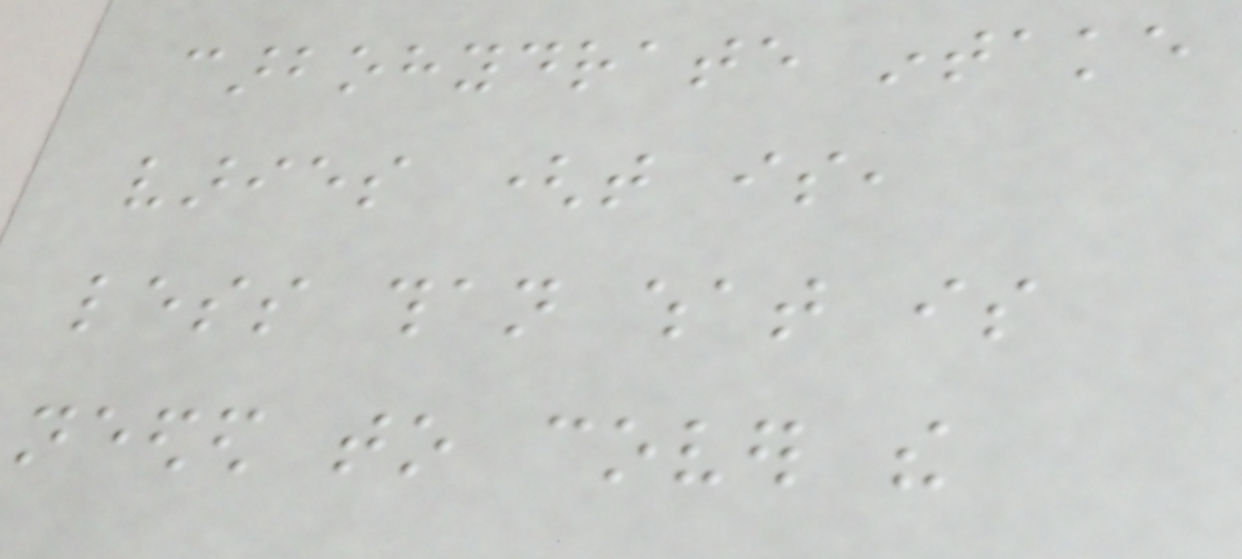carbohydrate intake
varies (that is,
less than what is
needed to cover the
